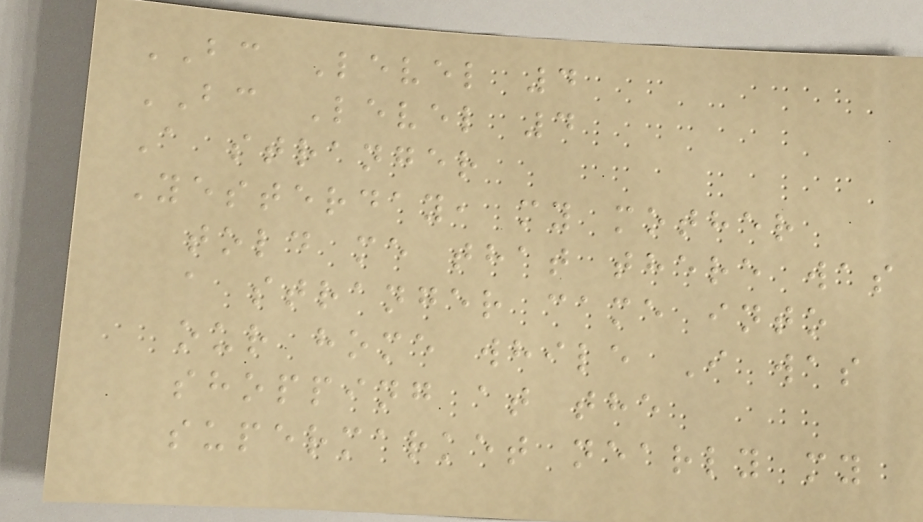BC Level 4
BC Level 4
A stranger
Yesterday, my mother
told me that there was
a stranger came into
our home while I was
shopping at the
supermarket nearly my
